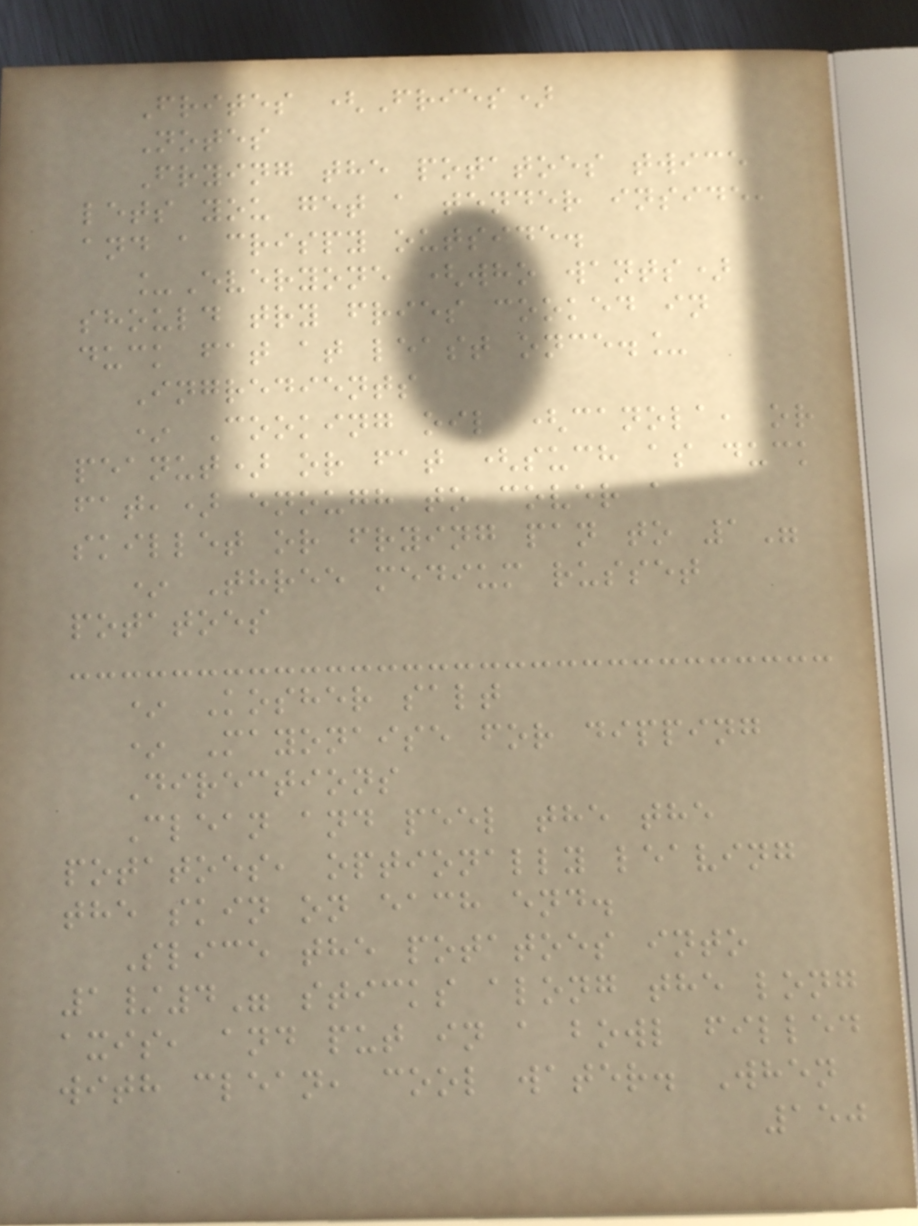Frites (Fries)
Notes
Frying the potatoes twice
lets you get a tender inside,
and a crispy outside.
_Everyone (who wants)
should try fries cooked in
duck fat at least once._
Ingredients
* Cooking oil (canola, or
peanut) or fat (such as duck
fat,) enough to cover a
skillet or frying pan to 1"
* Three medium russet
potatoes
* Kosher salt
* Mayonaise for dipping
Directions
Clean and peel the the
potatoes, optionally leaving
the skin on each end.
Slice the potatoes into
1/4" sticks along the long
axis, and put in a bowl filled
with clean, cool water. When
150
